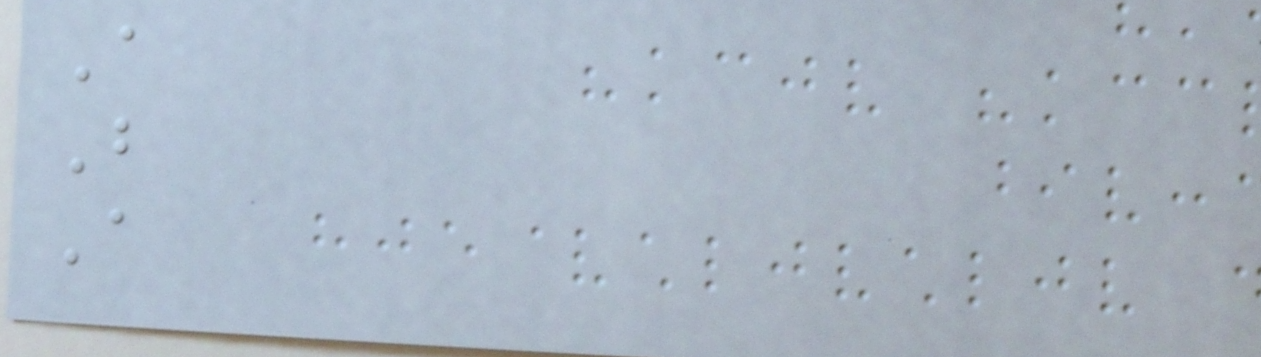A
B
A
